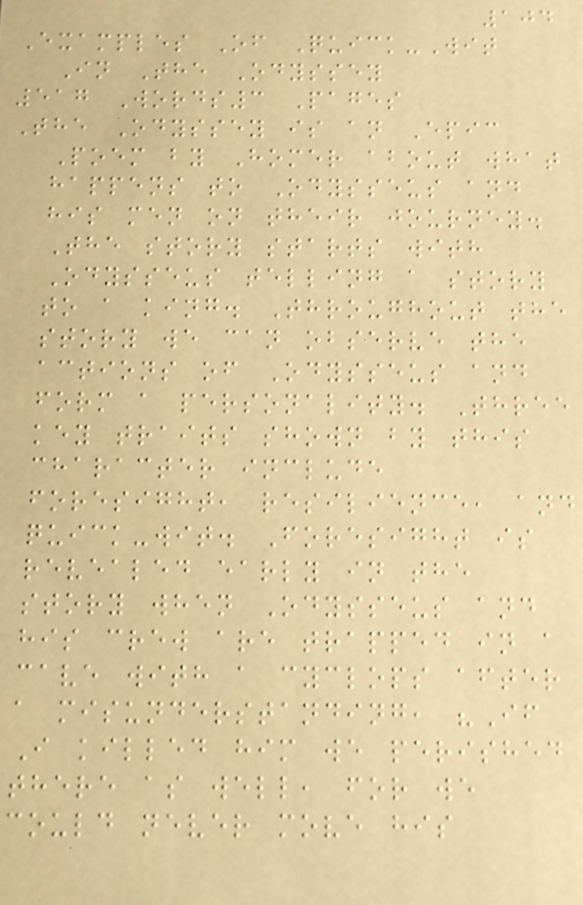104
Examples Of Quick-Wit
In The Odyssey
517 Words3 Pages
The Odyssey is an Epic
Poem by Homer about what
happens to Odysseus and
his men on their journey.
The story starts with
Odysseus telling a story
to a king. Throughout the
story we can observe the
actions of Odysseus and
form a personality. Three
key traits shown by this
character include
foresight, resilience, and
quick-wit. Foresight is
revealed early in the
story when Odysseus and
his crew are trapped in a
cave with a cyclops after
a misunderstanding, "If
I killed him we perished
there as well, for we
could never move his
